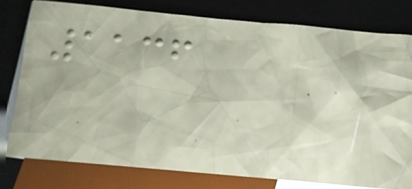1136
